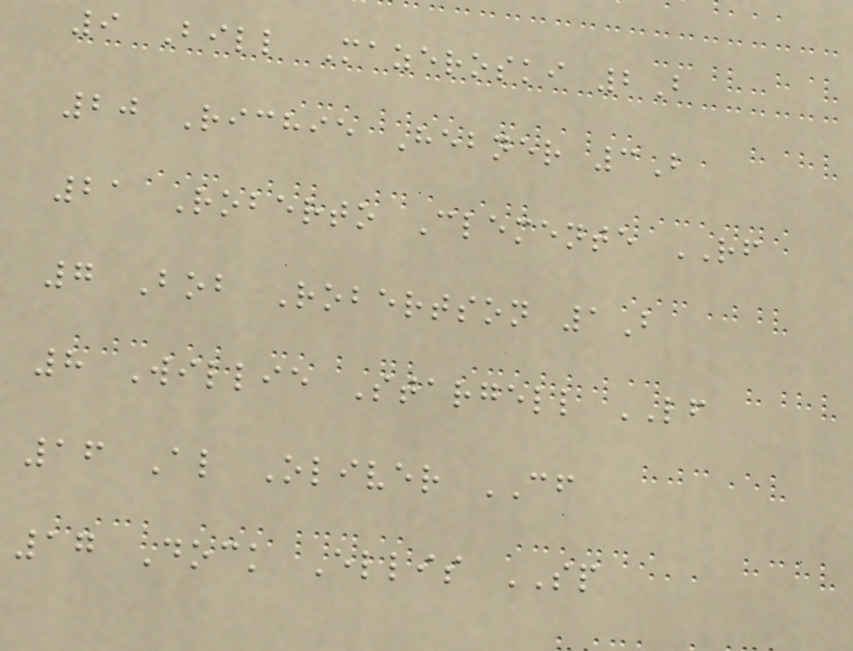9 Bill Mazeroski 2B
20 Richie Hebner 3B
21 Roberto Clemente RF
7 Bob Robertson 1B
8 Willie Stargell LF
16 Al Oliver CF
17 Dock Ellis SP
